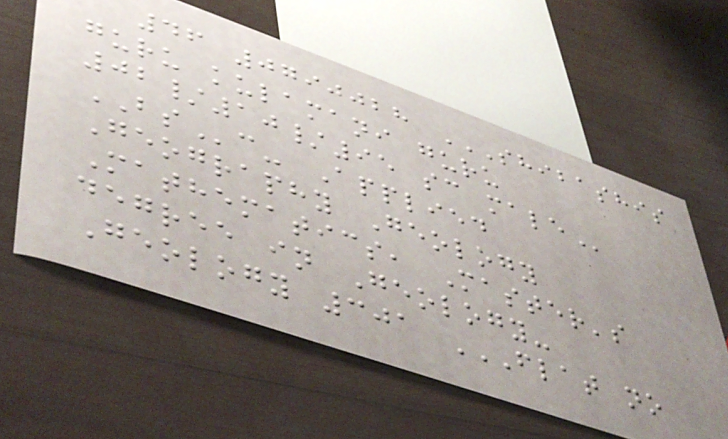46 0790028 SHIBASHIS
GURU KULAMANI GURU
02/10/95 SC MALE
BSc- Applied
Geography Geology
Mathematics, Master's
degree in Geology-
Geology 301 FLAT NO
